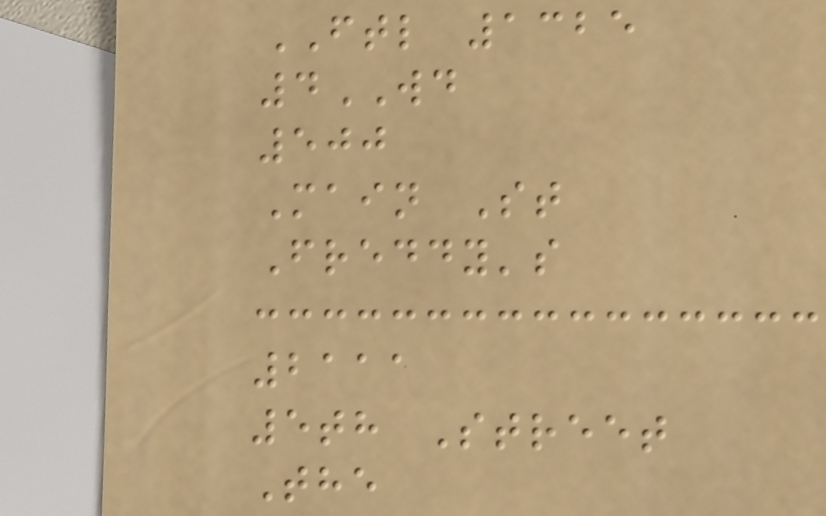FTL 1325
4WD
500
Main St
Freddy's
2111
5th Street
The
